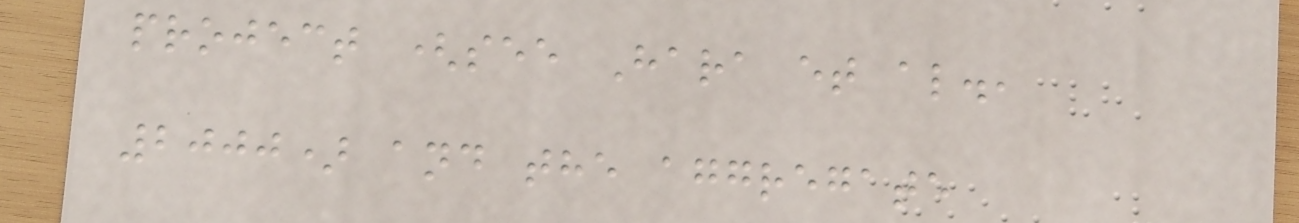project (see Hara et al.,
2000) and the aggregate
